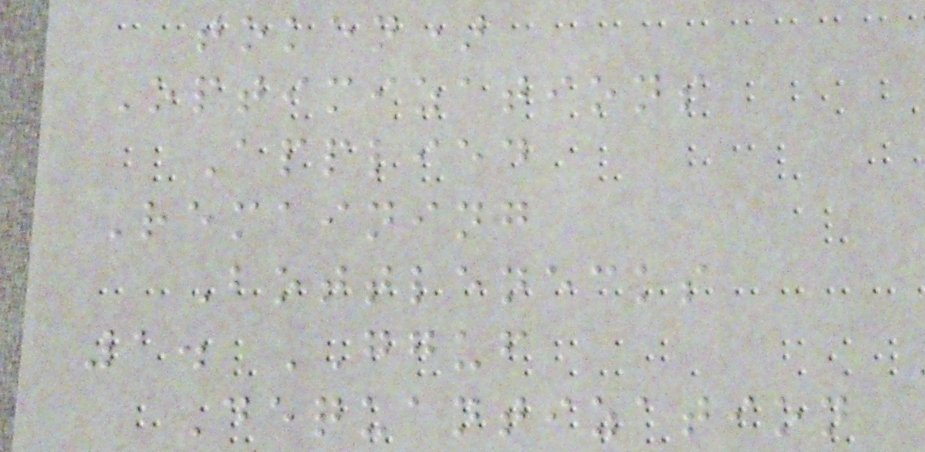token)
Optimizations
Applied
Remaining
Bottlenecks
1. GGUF
Dequantization
